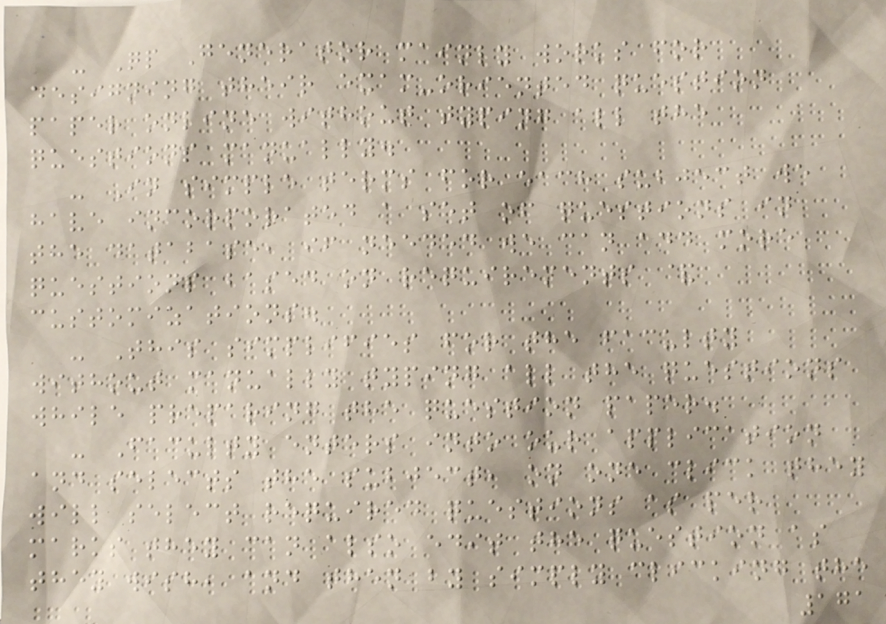- Qp Generator mainly works for
designing their exam-oriented question
paper online without typing all the
questions manually.
- In simple terms for each subject we
have incorporated a set of questions in
the database, if needed we can add more
questions based on requirements &
customizations.
- This simplifies for the faculty
without manually typing all the questions
while preparing the question paper.
- Faculty enters into our application
and selects the subject, on one click they
will select required questions as per
marks they can also edit the question as
they wish, and then by simply clicking the
171
